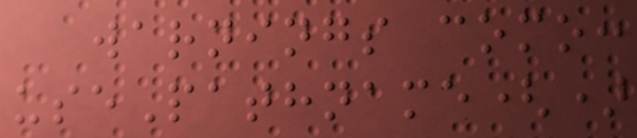warnings como:
usePathname()
